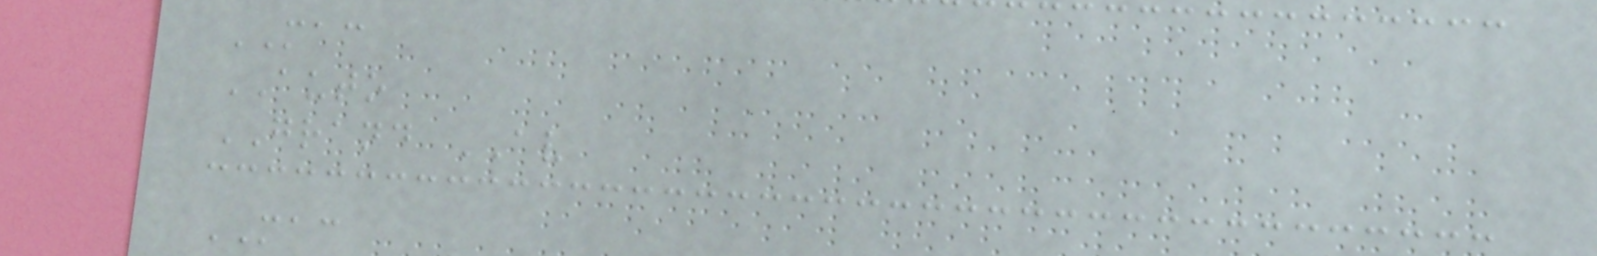MAC
AUTO
GRAND AV
MAC
